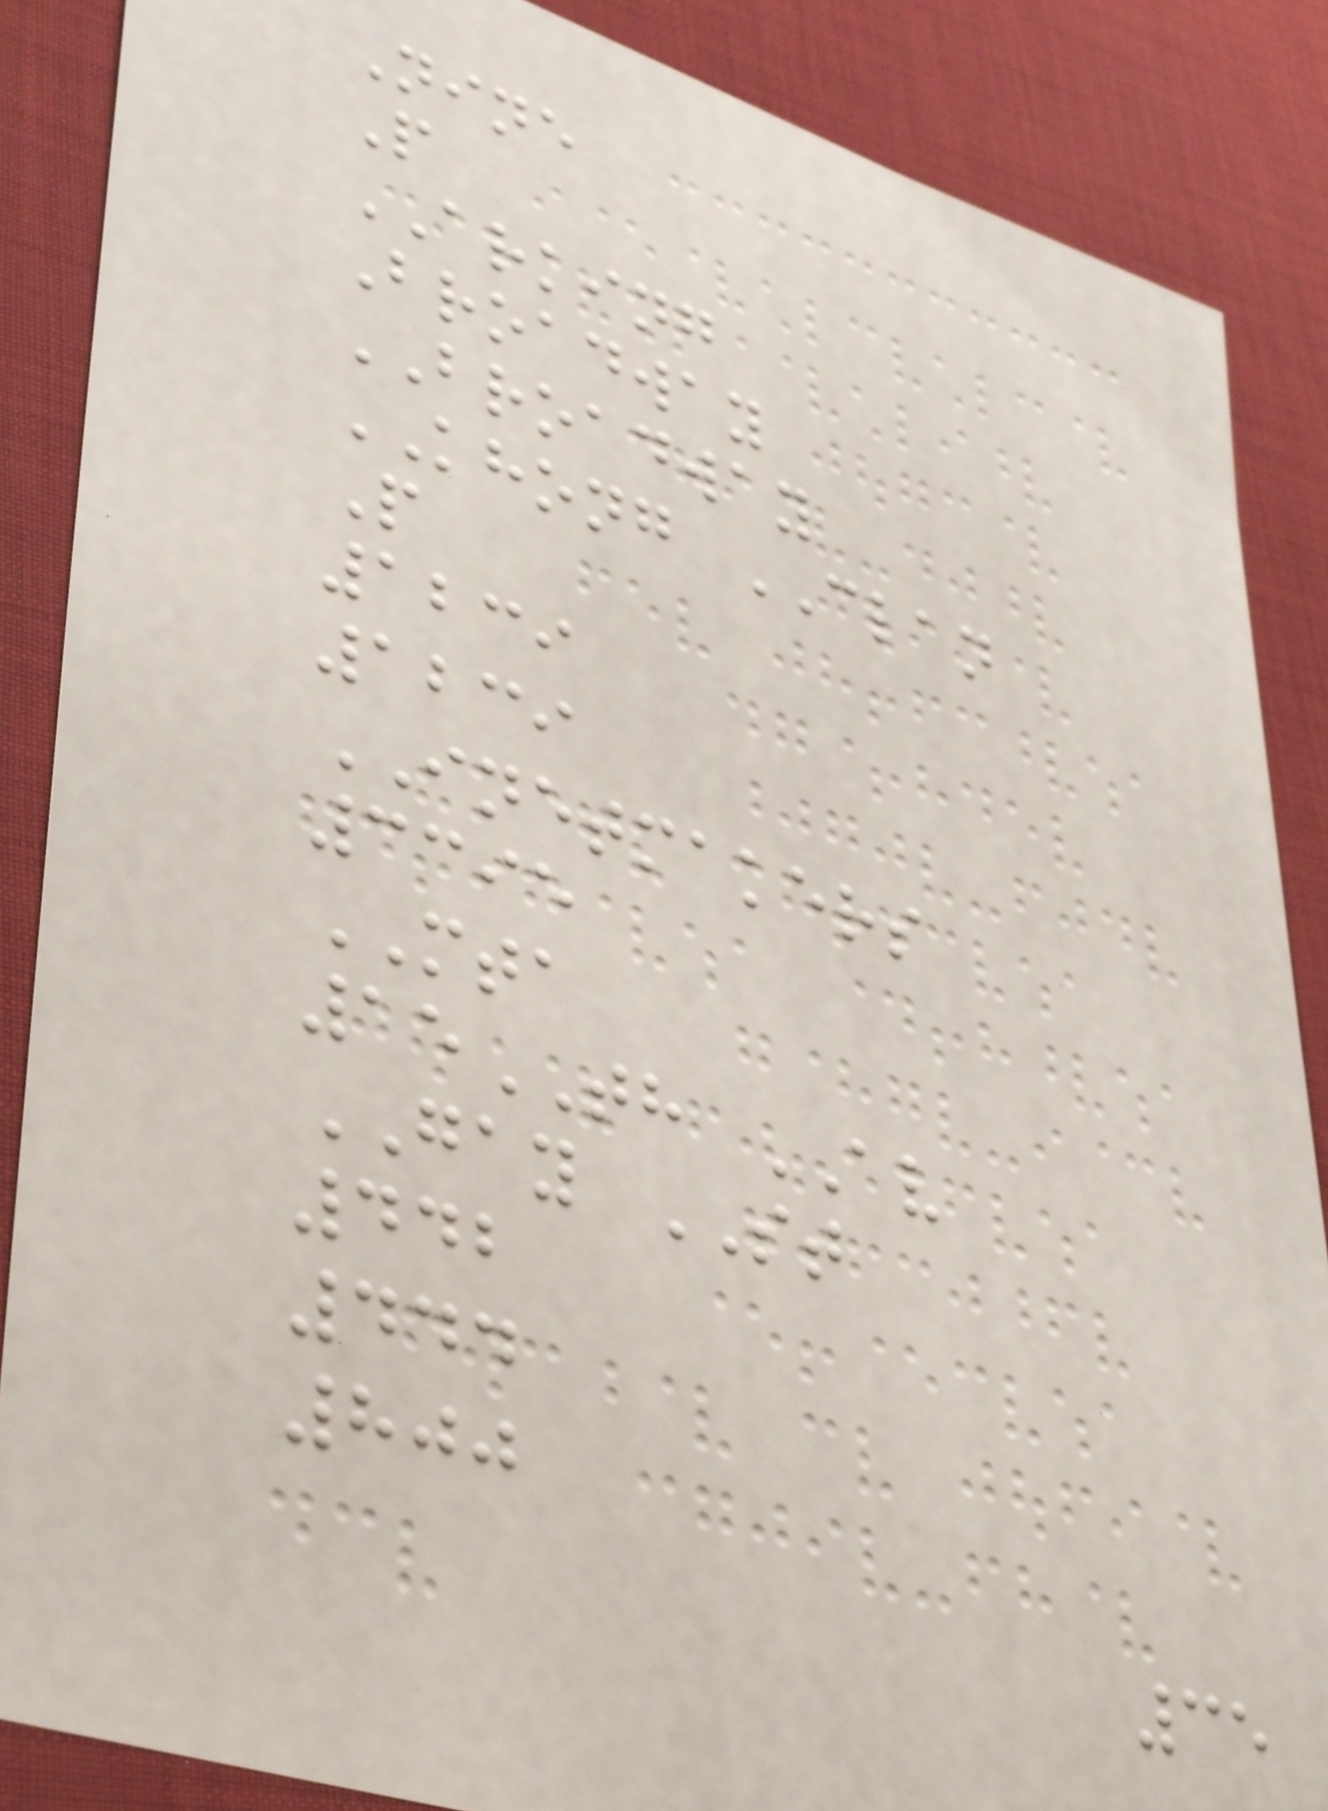Nine
P
ARKING
Broadway
BROADWAY
KHONG CLAN
P
1239
1239
INETMAKERS
3395
MTA
15TH AV
GAY ST
442
444
800
35
